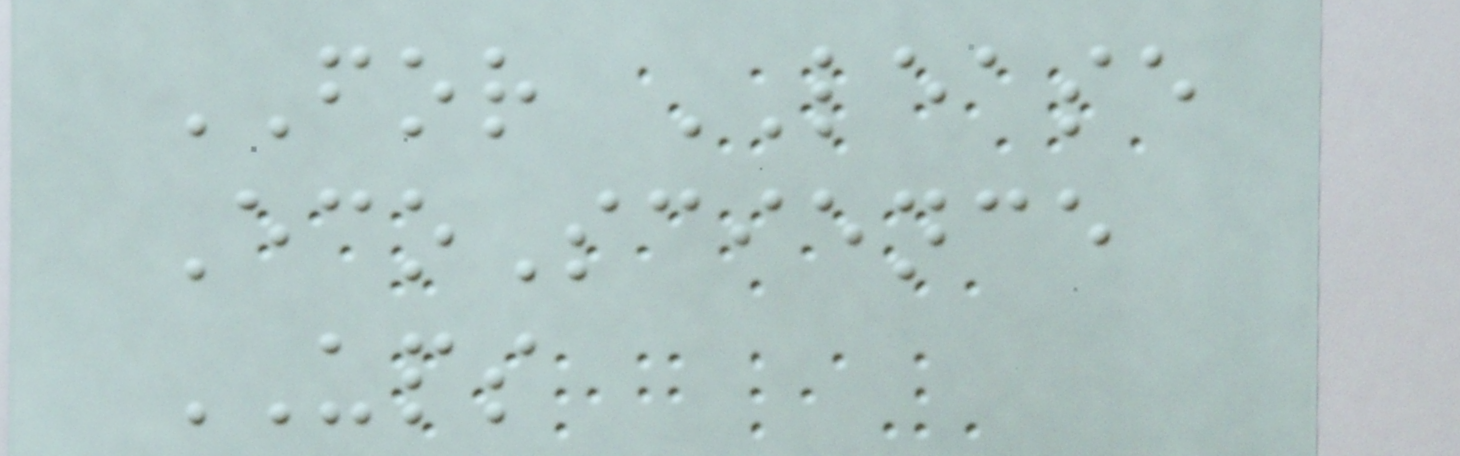FOR LEASE
EcoScience
UPS
